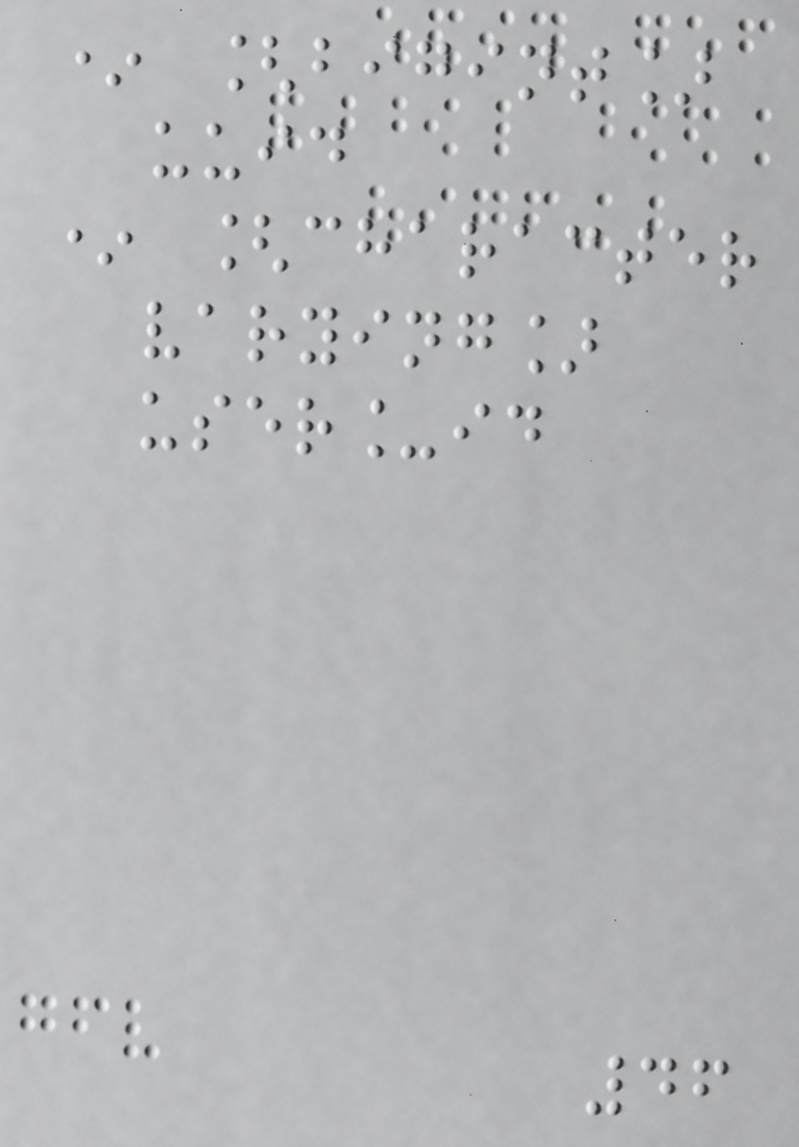* [bigint]
uuid
* [character
varying]
user_id
46
